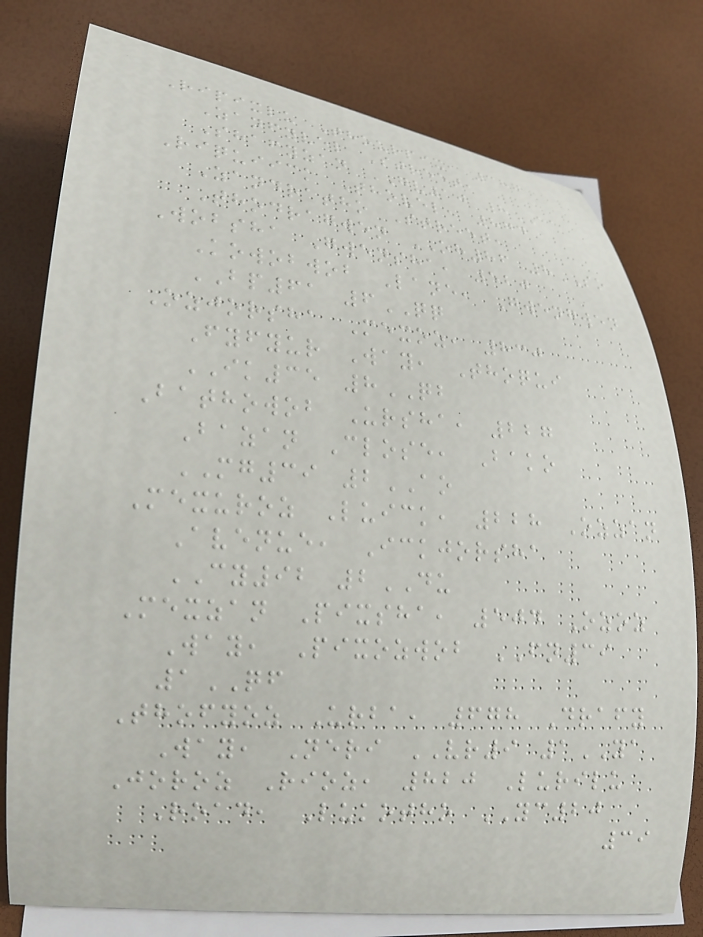Ripixlu Thourpix, 387
Zanfyvel Street,
Shafyzan GV10 8AA
Riquiick Thovel, 874
Zandratho Street,
Thodragwen OH86 8SO
Wobsha Gwensha, 520
Kowobwob Lane, Gwengwen
BP61 6QQ
Ozjorsha Mexoz, 830
Fyfyur Way, Thoqui
IK35 8QB
Bathowob Ursha, 227
Bazan Close, Bako
MG39 2AO
Mexuroz Luick, 228 Ozzan
Avenue, Ickjorsha
CY92 2DU
Mexzan Pixsha, 504 Ozoz
Way, Pixozwob FN39
1QF
Thofyoz Urba, 678 Drafy
Way, Neri VR9 1YA
Joroz Rioz, 820 Lurilu
Road, Lukotho YC20
39
